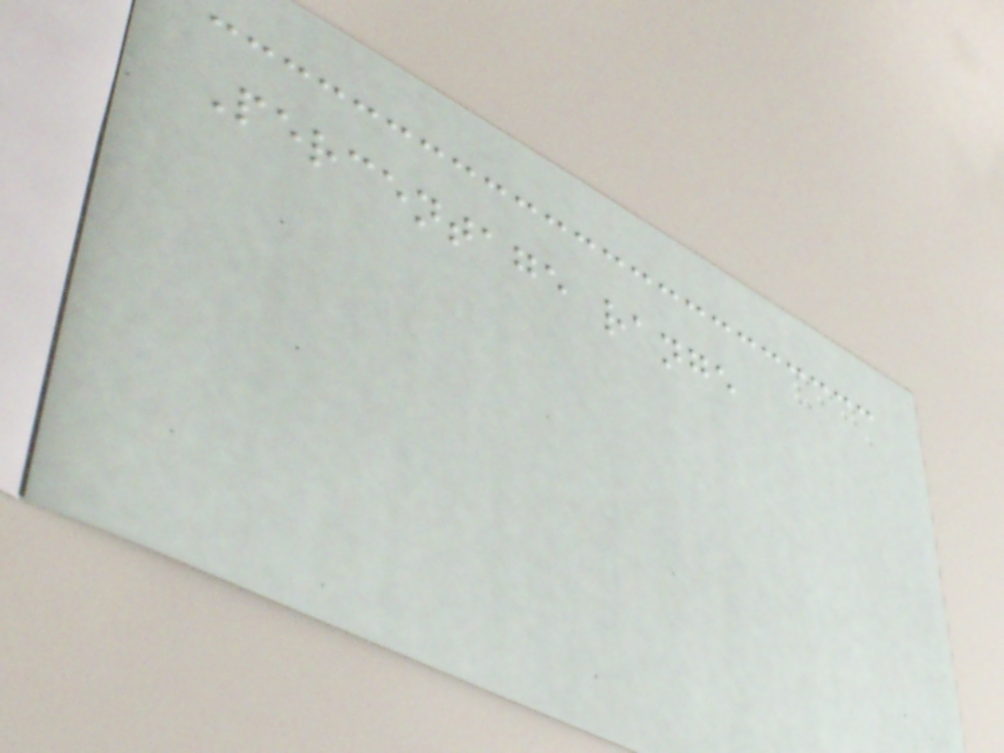Percentage range
